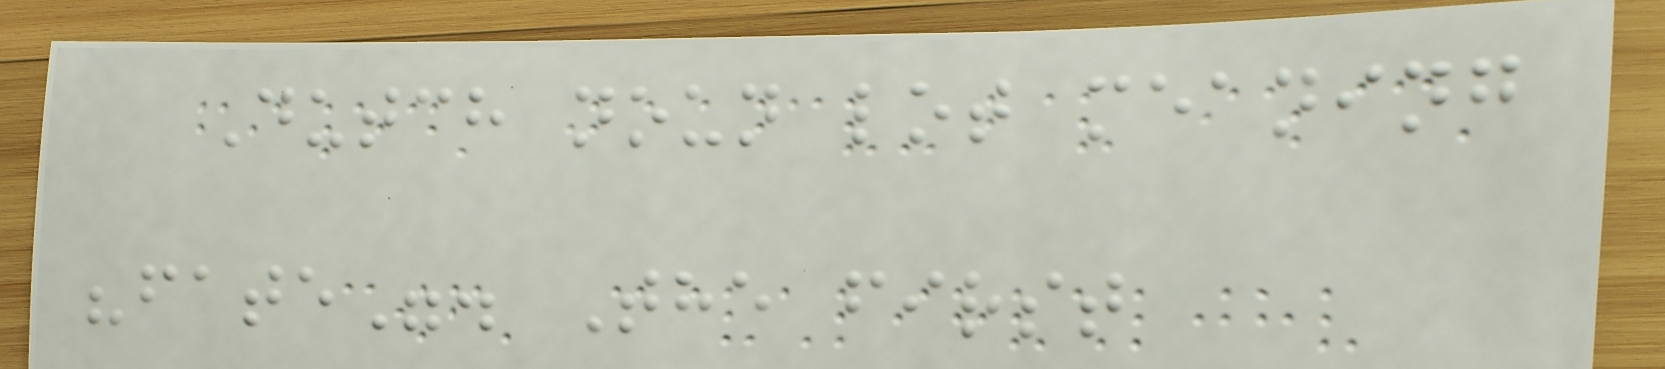Dutch noun lot meaning
"fate". The first
